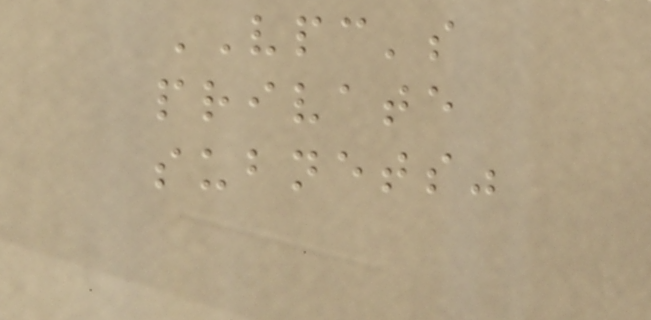VPC's
private
subnets"
